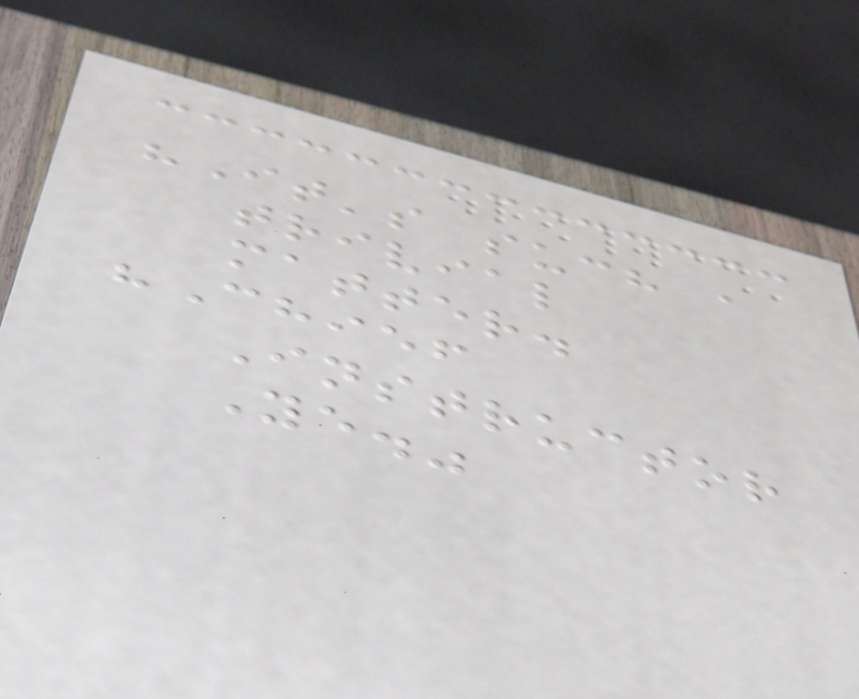"It's such a
trivial
matter.
"Chief
Instructor
Ye."
